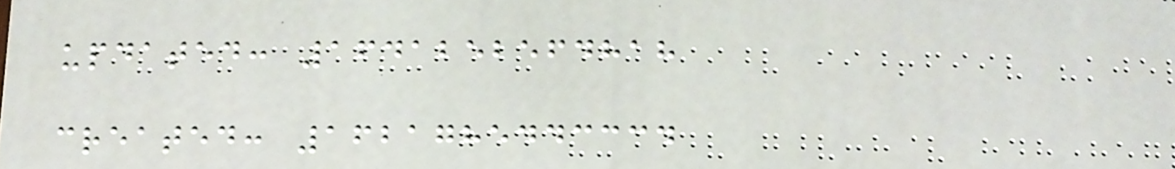updated: 1641252564818
created: 1621785443334
